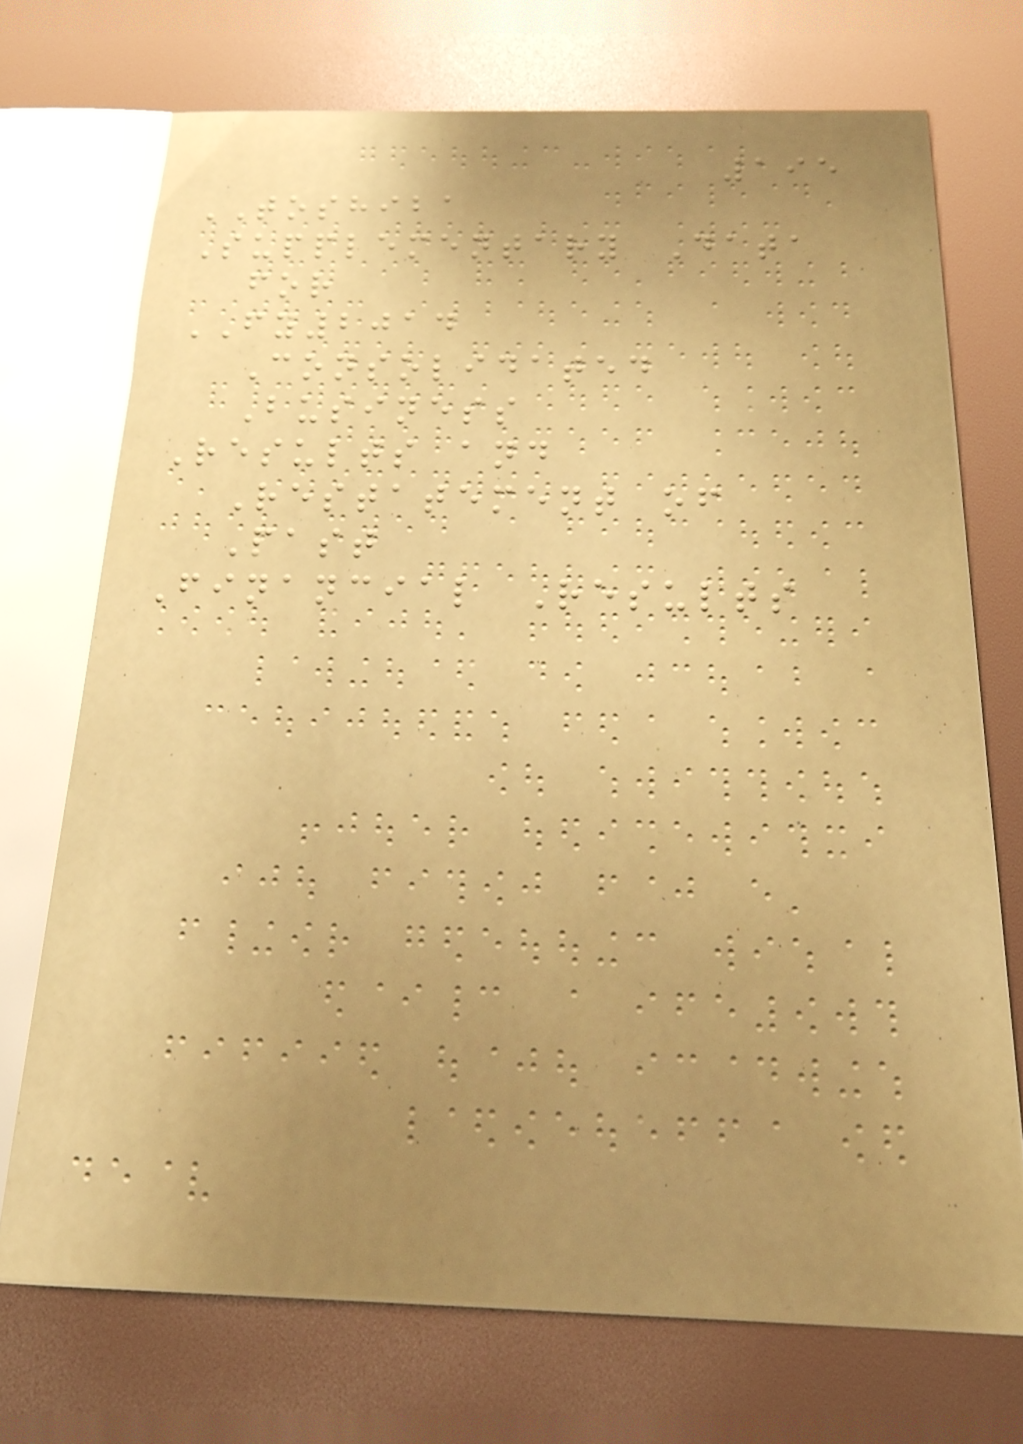195
TOSHIBA
Supplementary Data
for
FY2014
Consolidated
Business
Results and
Restatement of
Past
Financial Results
